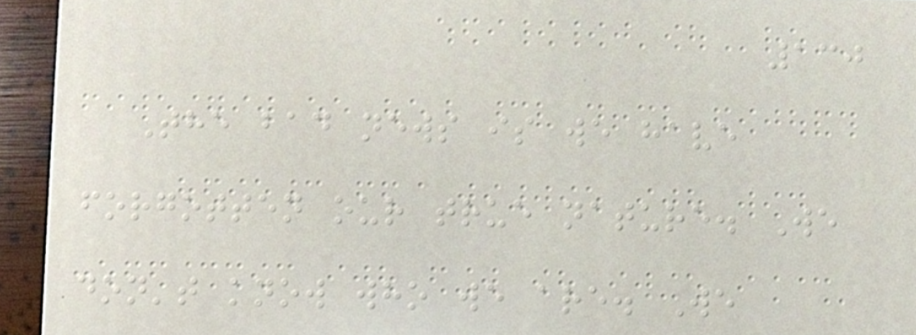130
The bad news is we have
forgotten our true nature. We
don't know who we are. We
